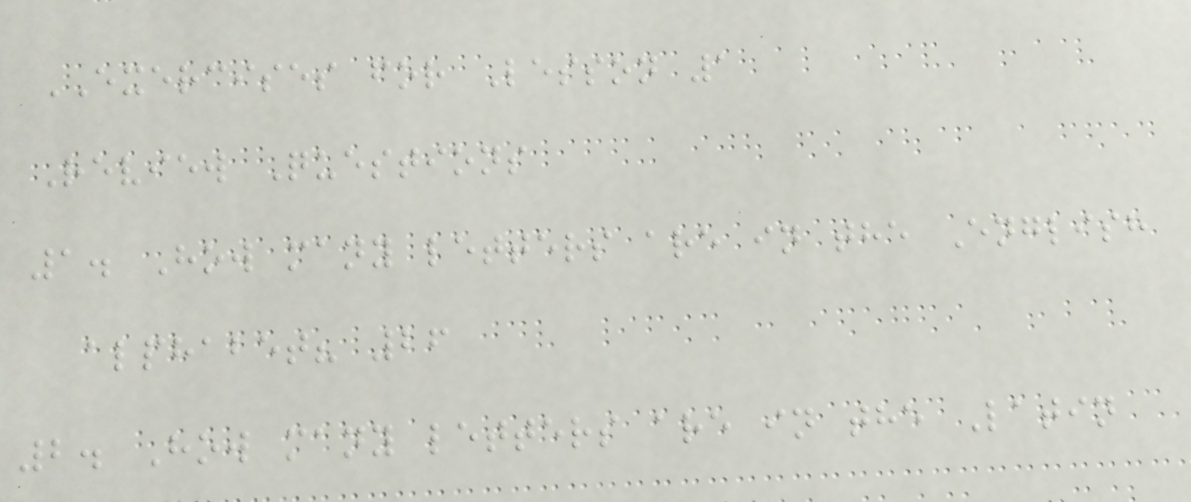EXERCISES for Lesson 1
Review Questions
1. How many letters are in the English
alphabet? 26
2. How many letters are in the Latin
